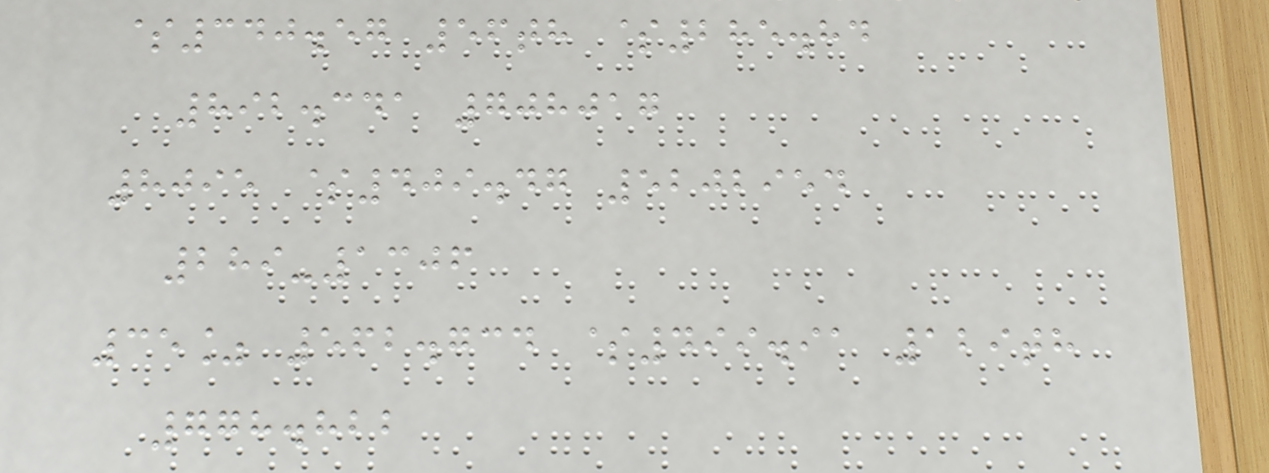$340.57 56th $285.84
892.341 708017
8095 $409.47 5202954
289-1306
35% 562.734 $499.91 129th
778.822
